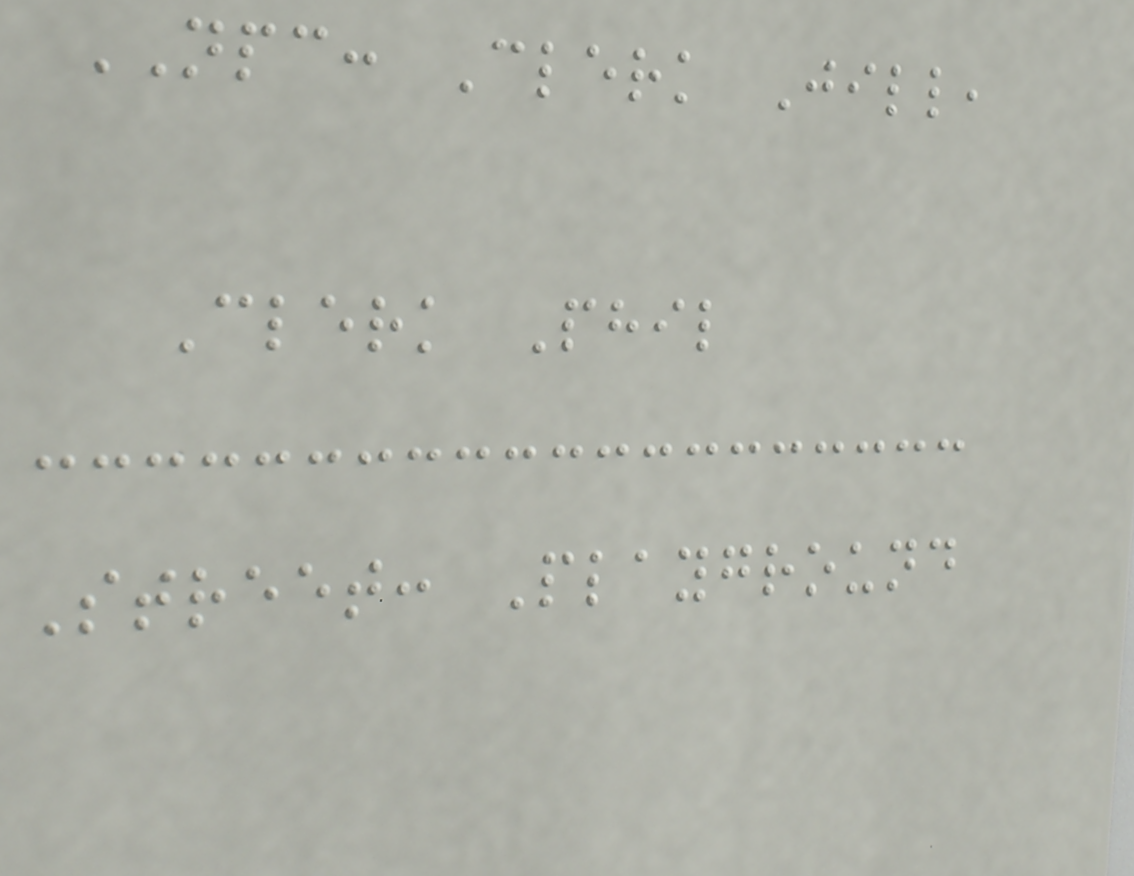NPC: Clerk Jill,
Clerk Phil
Street: Playground
